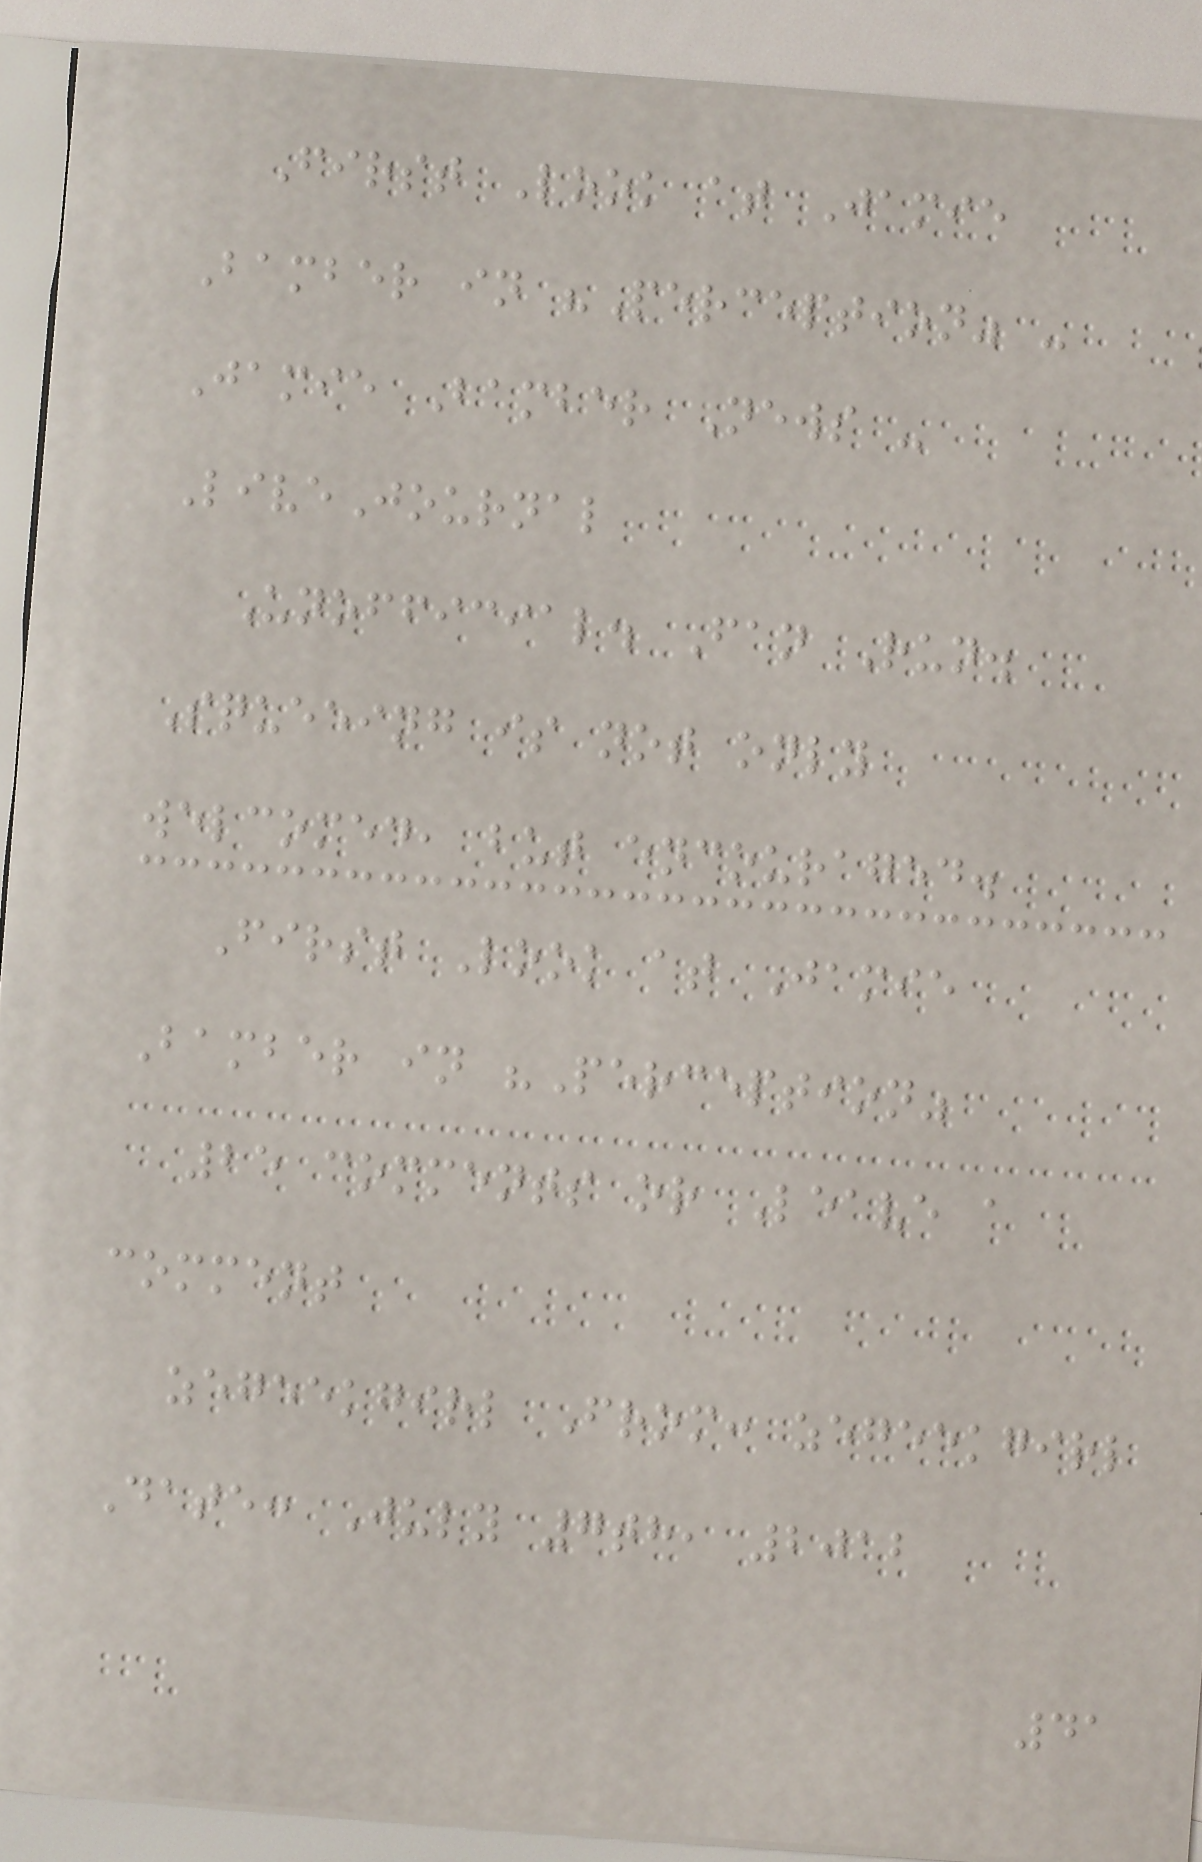First Look at Jamie
Bamber in "Perception" -
Jamie Bamber News -
LiveJournal
Unofficial. Fan Run.
Squeeing is not only
welcomed, but encouraged.
First Look at Jamie
Bamber in "Perception"
25 comments or Leave a
comment
zegeekgirl From: zegeekgirl
Date: July 7th, 2012
41
